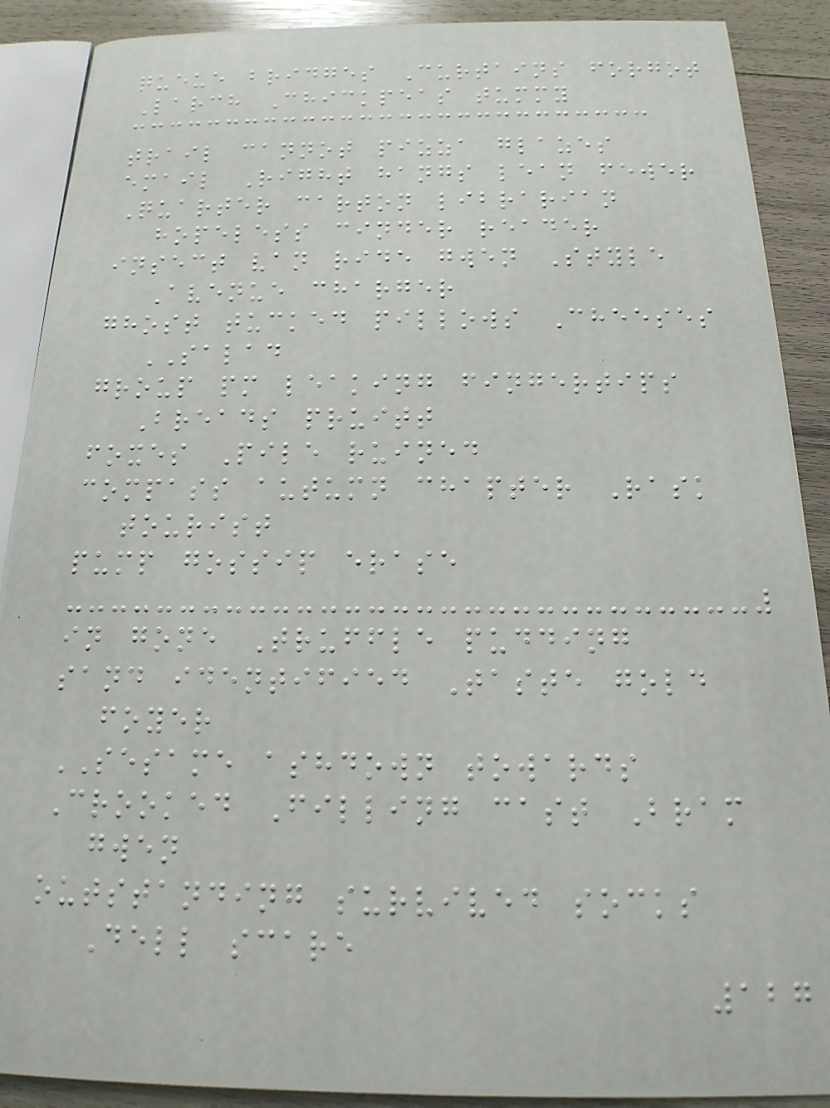queue bridges Curtains forgot
Larch Chickpeas tummy
trail cannot pizza glazes
email Right hangs lean fewer
Quarter carton librarian
hopeless cinder reader
insect van ride gwen Style
Avenue charger
ghost tucked pillows Cheeses
SALAD
group pm leaking fingertips
Breads pruitt
foxes Pile ruined
compass autumn chapter Rask
tourist
pump gossip erase
in gone Truffle pudding
sand identified Taste gold
foyer
SESAME ashdown towards
Crooked Filling cast Bram
gwen
outstanding survived socks
Dell scare
127
